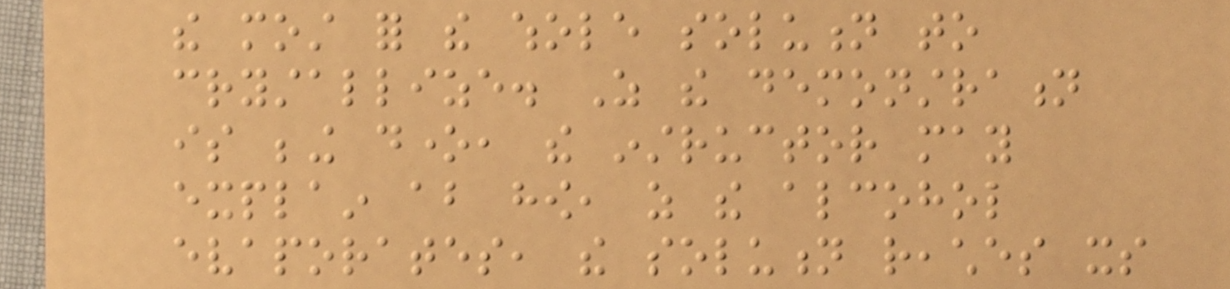the most for the whole solution to
crystallize. As the demonstration
is being done, the instructor may
explain about how, as the alcohol
evaporates, the solution reaches its
